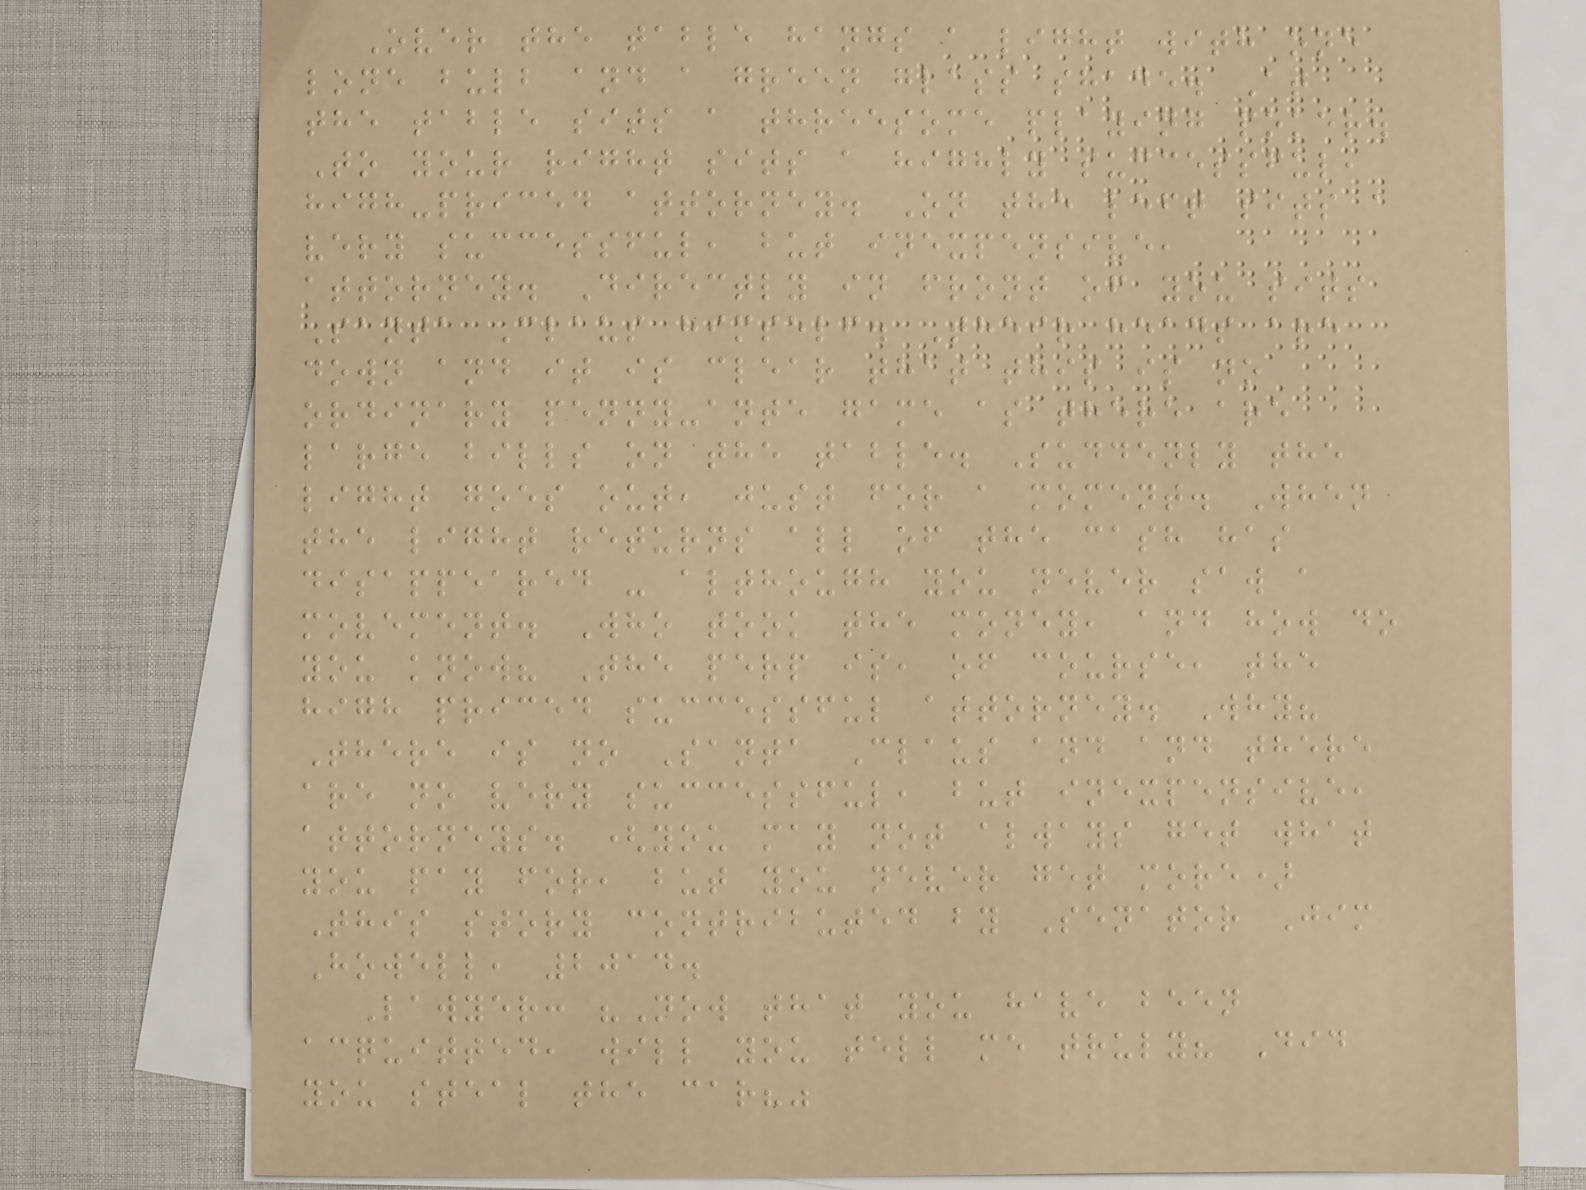Over the table hangs a light with one
lone bulb and a green glass shade. At
the table sits a threesome playing poker.
To your right sits a highly successful,
high-priced attorney. On the left sits a
very successful, but inexpensive,
attorney. Directly in front of you sits
Santa Claus himself. Their heads are
down and it is clear that this is no
ordinary penny-ante game as there are
large bills on the table. Suddenly the
light goes out, just for a moment. When
the light returns all of the cash has
disappeared - although you never saw a
movement. Who took the money, and how do
you know? The perp is, of course, the
high priced successful attorney. Why?
There is no Santa Claus and and there
are no very successful, but inexpensive,
attorneys. (you may not always get what
you pay for, but you never get more)
This story contributed by Senator Jim
Howell, 2014.
Lawyer: "Now that you have been
acquitted, will you tell me truly? Did
you steal the car?"
